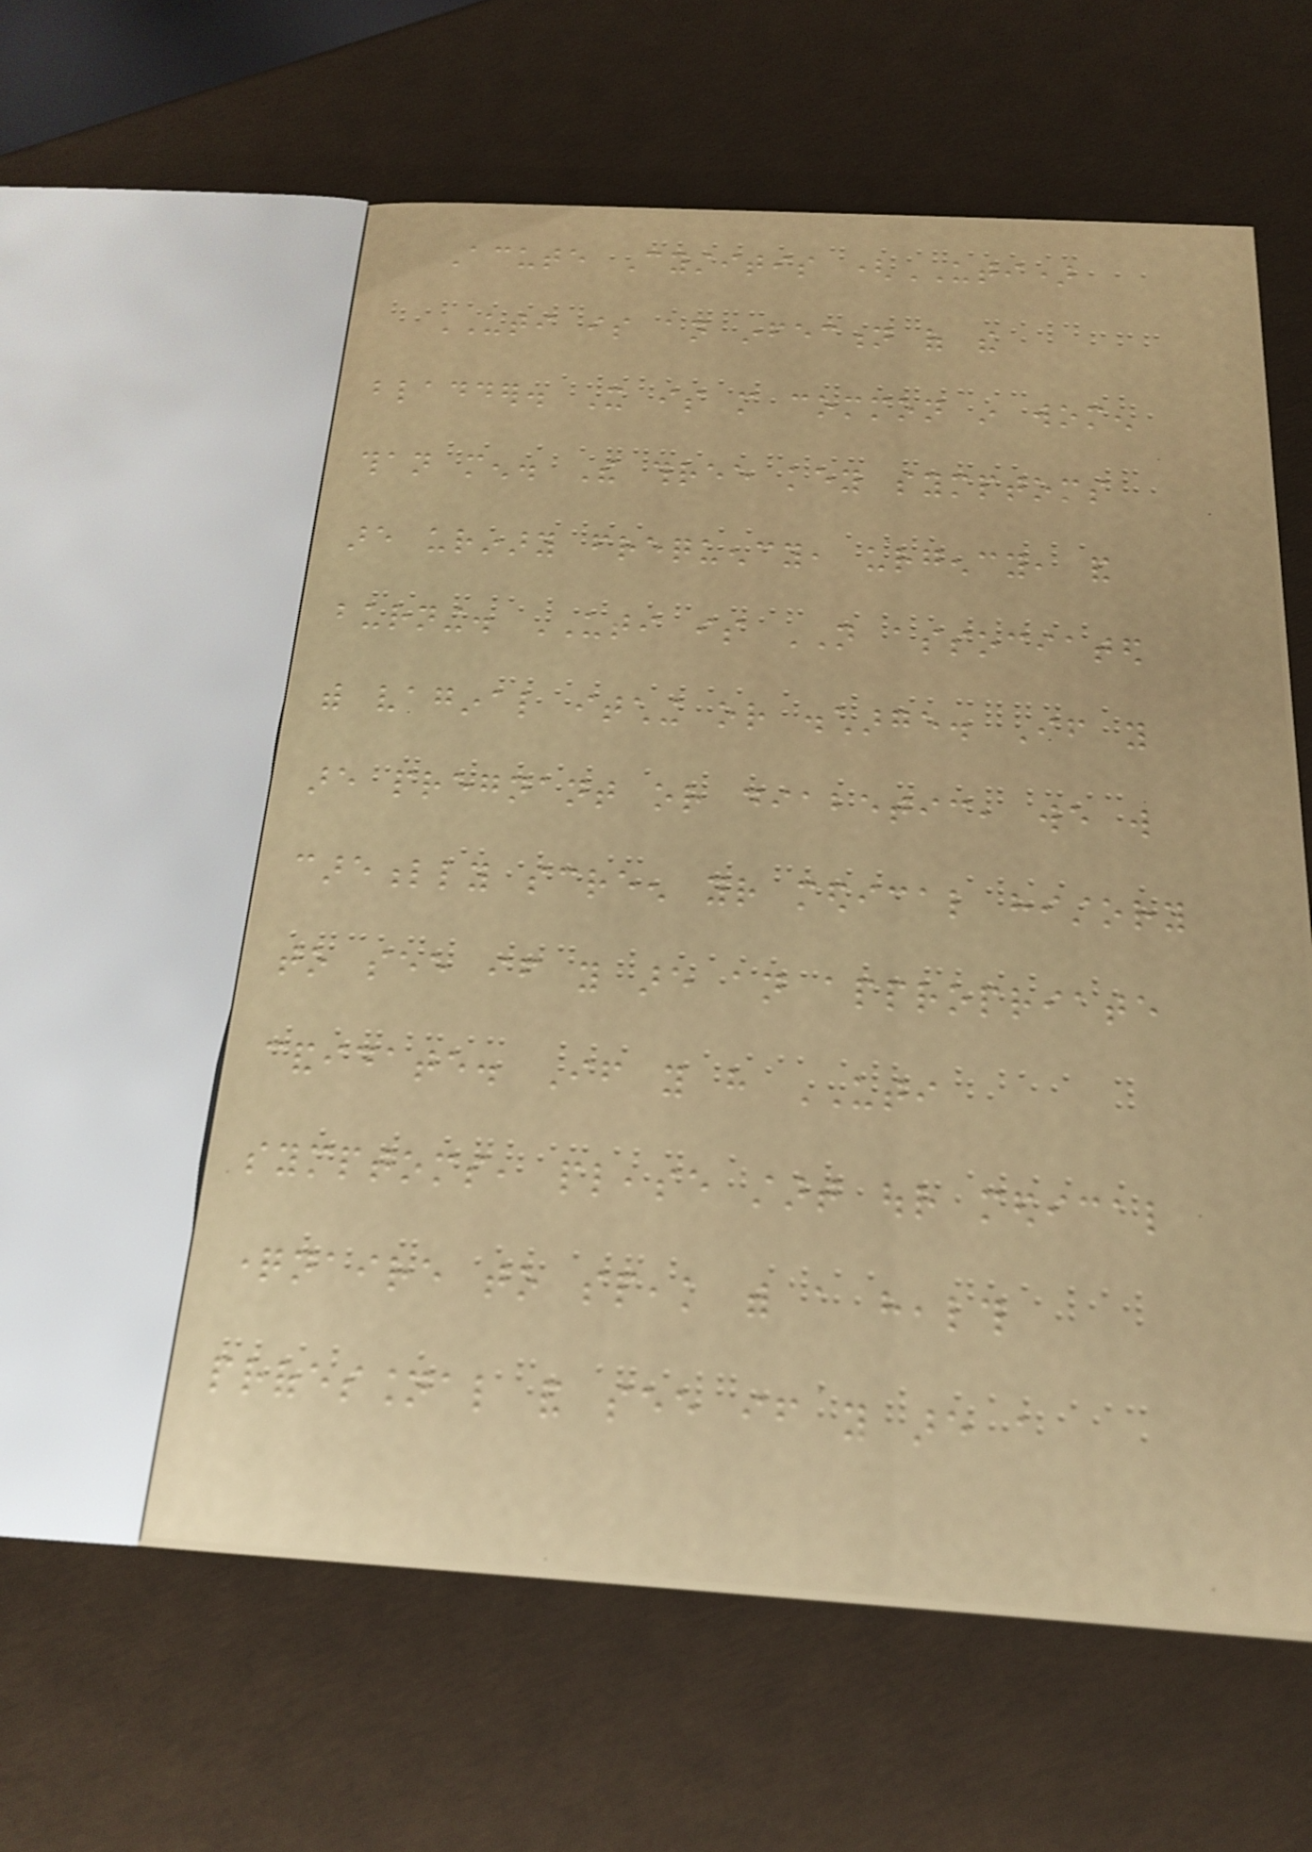Acute Cystitis (UTI)
UTI is an infection of the
bladder. It is more common in women
than men. The three key symptoms
are urinary frequency, urgency, and
burning. UTI is NOT associated
with vaginal itching or discharge. If you
are pregnant or diabetic, we will
carefully screen your medical history
to see if you are an appropriate
candidate. If you have UTI
symptoms, please start our medical
questionnaire to speak with a health
professional and see if you are a
